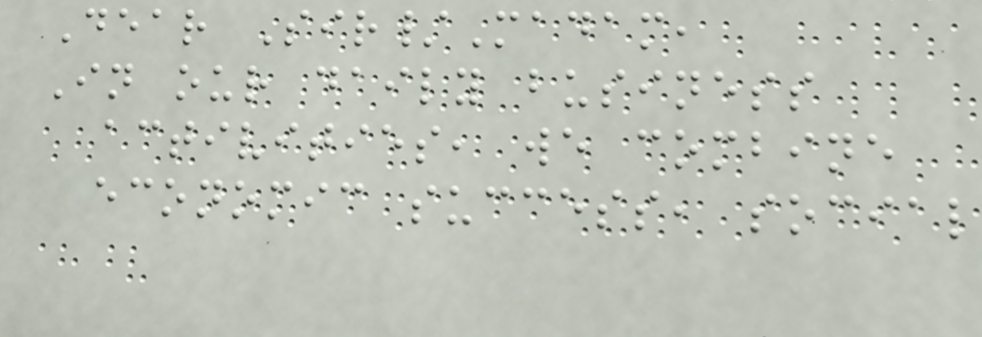Dear Sir/Madam,
In our daily business
activities, we combine
economic success, social
